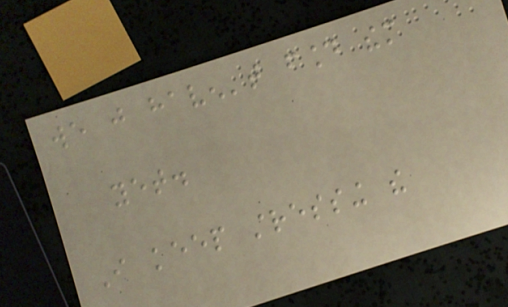we just haven't found them
yet.
I keep stressing the
